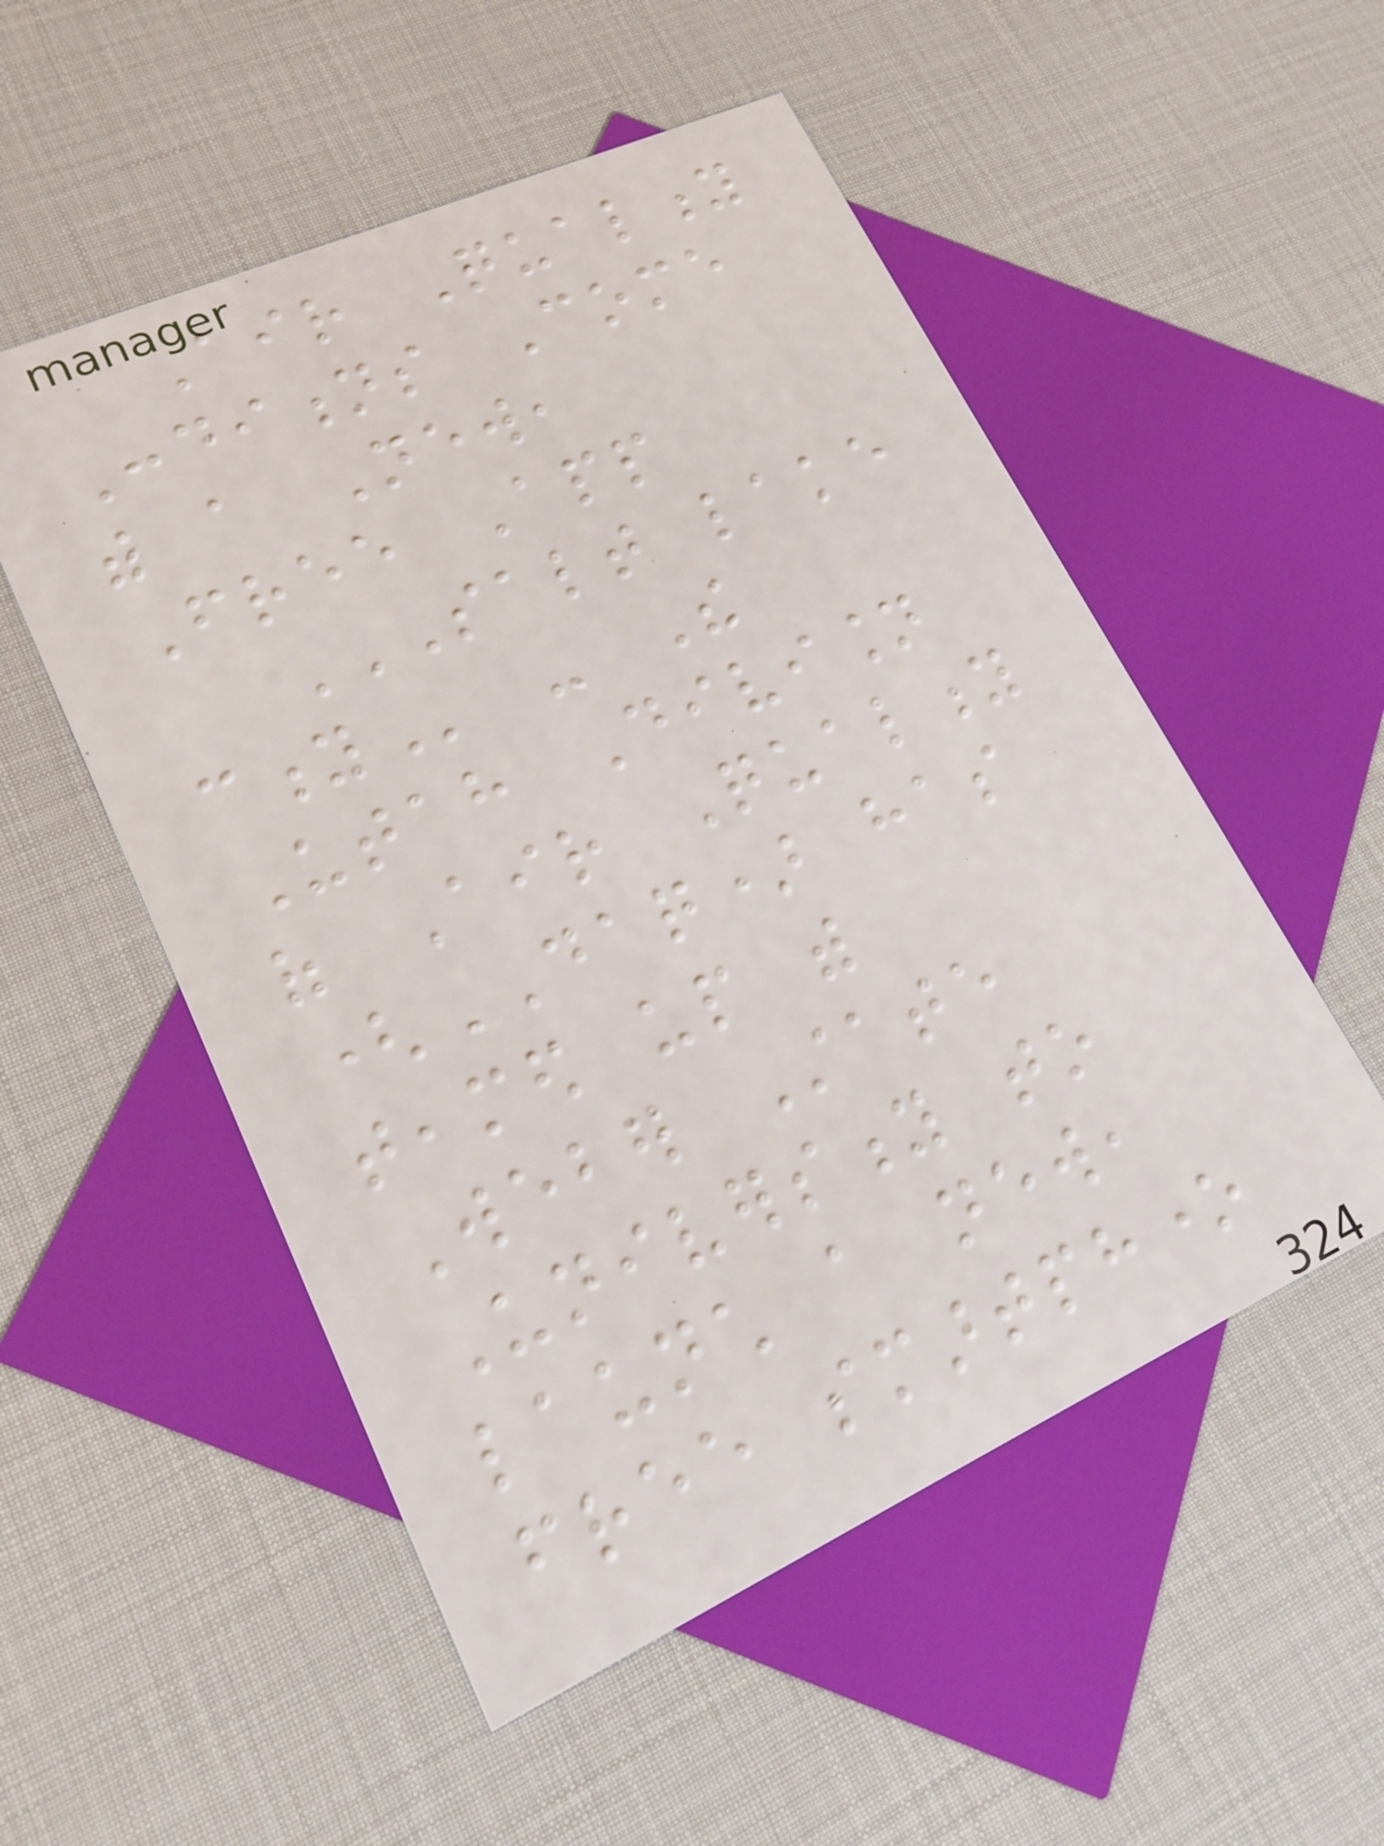Air Quality
Conditions Come
with a New,
Free App
SALT LAKE
CITY - The
Utah Division
of Air Quality
(DAQ) has
teamed up with
Weber State
University to
launch a new,
free smartphone
